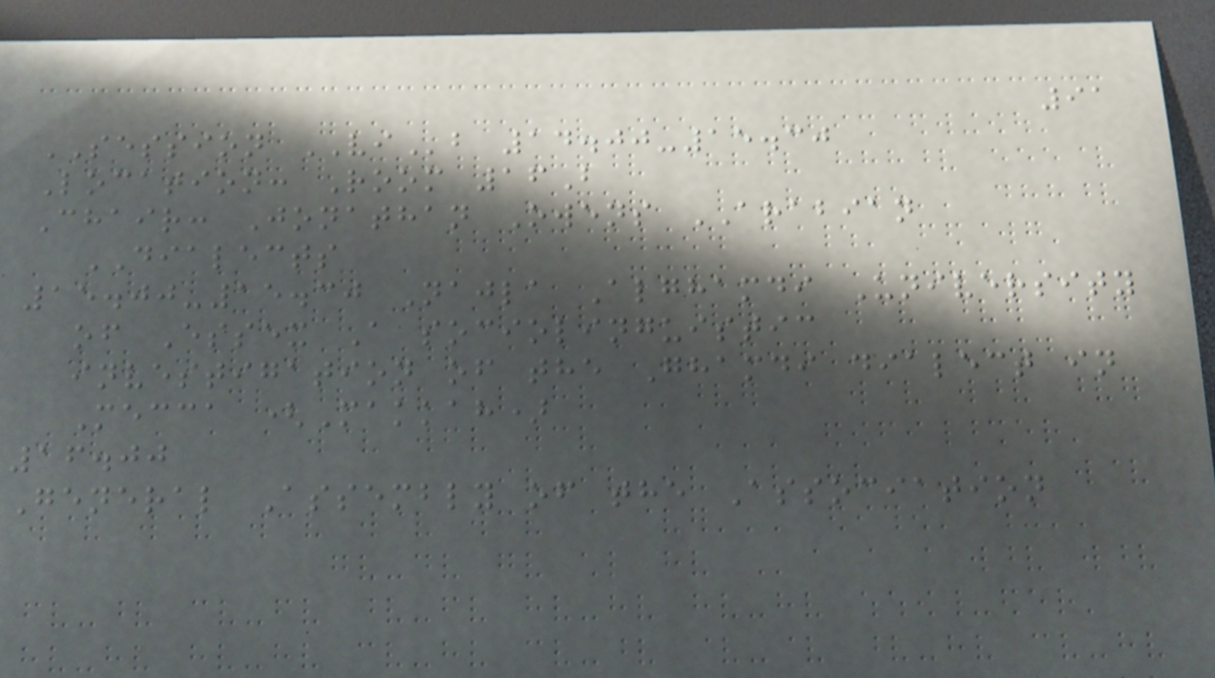91
SESSION VIb 14.00-15.30
Location: Room 16B
Chair: Jonathan Owens ARABIAN
DIALECTS
15.00-15.30 Najla Alghamdi University
of Essex A sociolinguistic
investigation of the Ghamdi dialect in
Mecca (Makkah)
16.00
General Assembly of the Association
